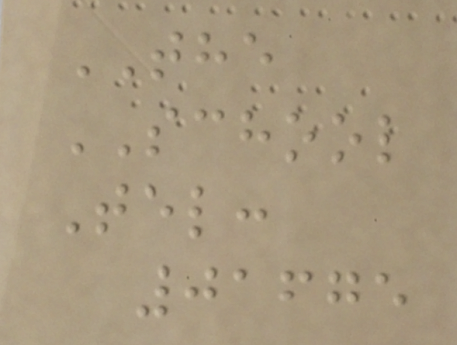THE
SCHOOL
Tel:
01675
